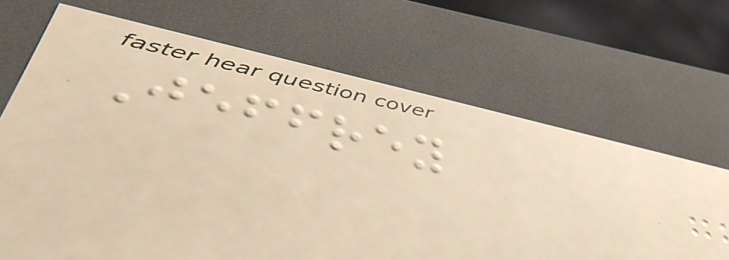Jeffrey
